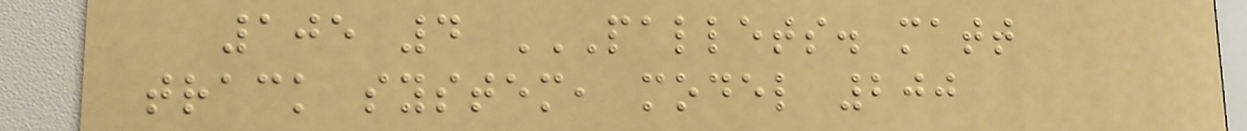105 4 PALLETS. MATT
TRACK SYSTEM, MODEL 200
